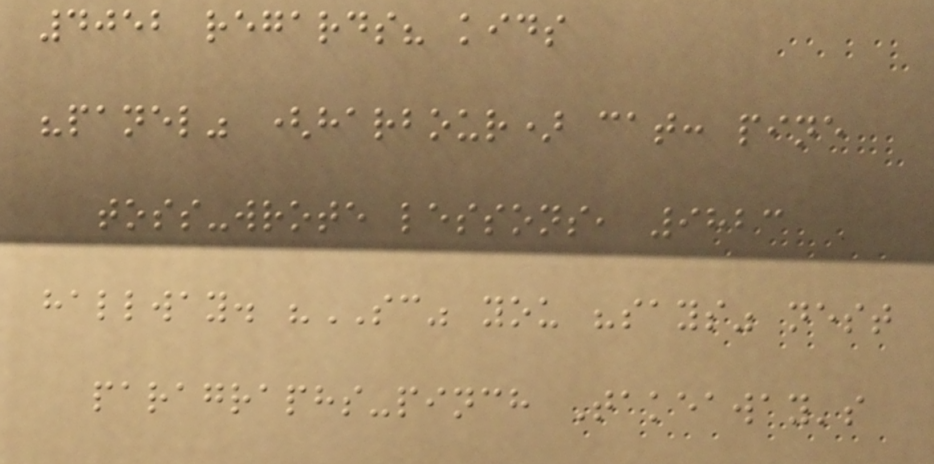4052 regards? kids
"panel" (harbour) cat: pine
toss-wrote lessons, 9823
hallway. "SC" you "says" nest
paragraphs-pinch Takeaway's
